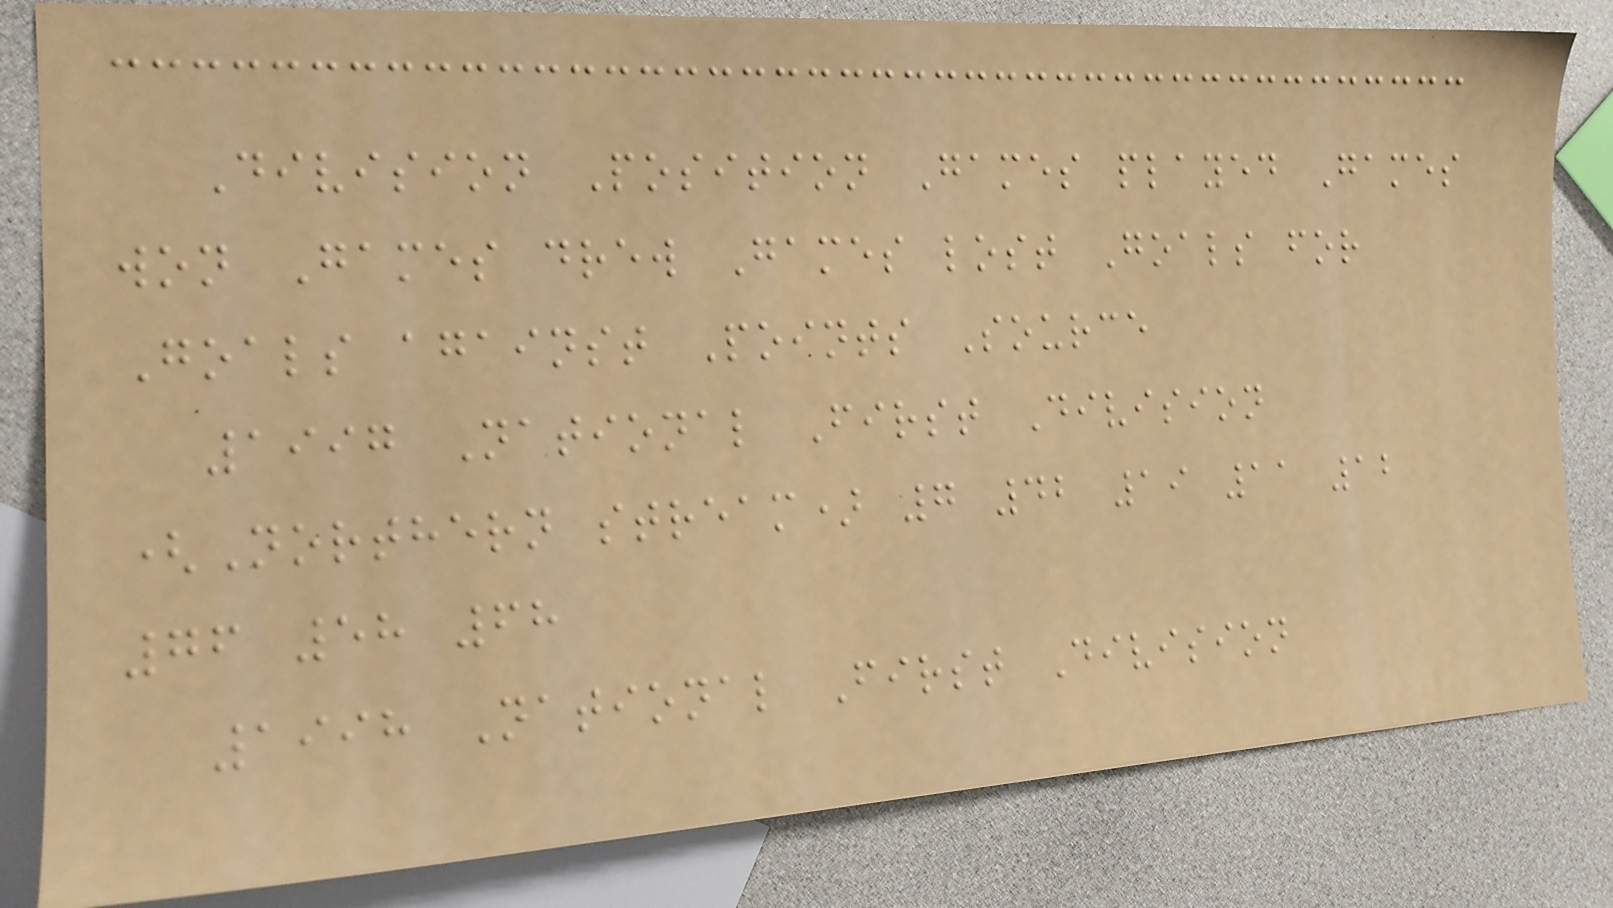Division Position Games played Games
won Games drew Games lost Goals for
Goals against Points Source
1997 National First Division
(Northern stream) 7 42 19 11 12
76 58 68
1998 National First Division
